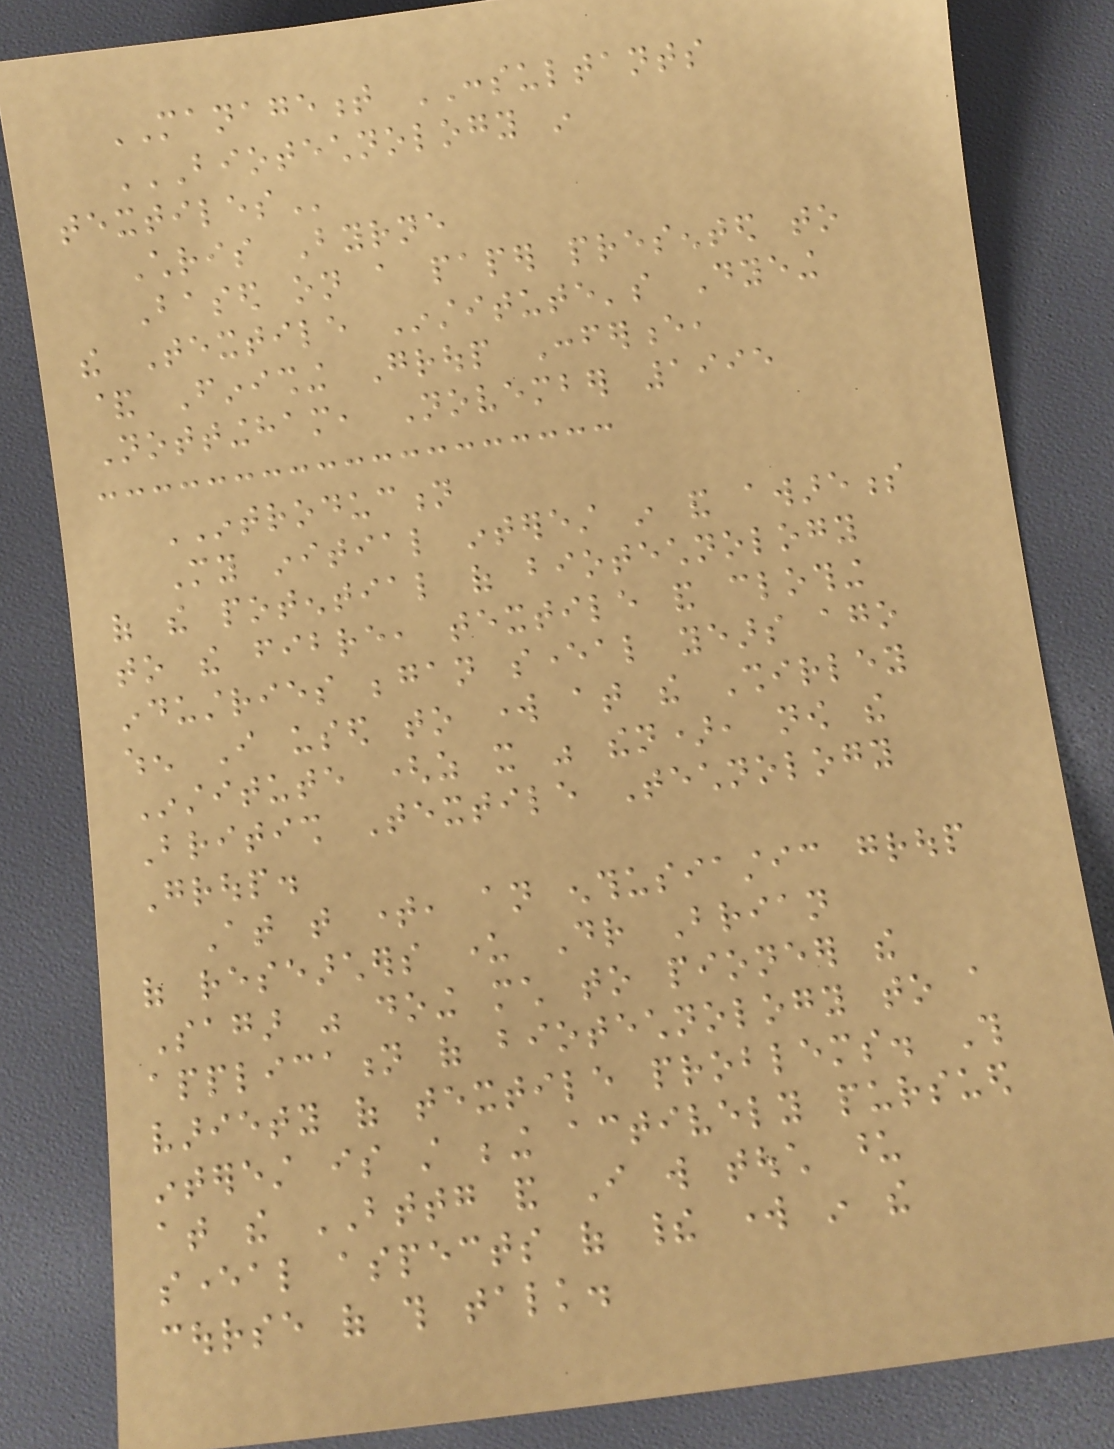MANAGEMENT CONSULTANTS
BIOTECHNOLOGY IN
TEXTILES
Chris Byrne
Based on a paper presented to
the Textile Institute's Dyeing
& Finishing Group Conference,
Nottingham, November 1995
INTRODUCTION
My initial interest in and awareness
of the potential of biotechnology
to the fibre, textile and clothing
industries began several years ago
when I used to work at the Shirley
Institute (as it was then), now the
British Textile Technology
Group.
At that time, an enthusiastic group
of researchers under Dr Brian
Sagar was doing much to pioneer the
application of biotechnology to a
variety of textile problems. This
interest is still being actively pursued
at the BTTG and I will touch upon
several aspects of their work in the
course of this talk.
